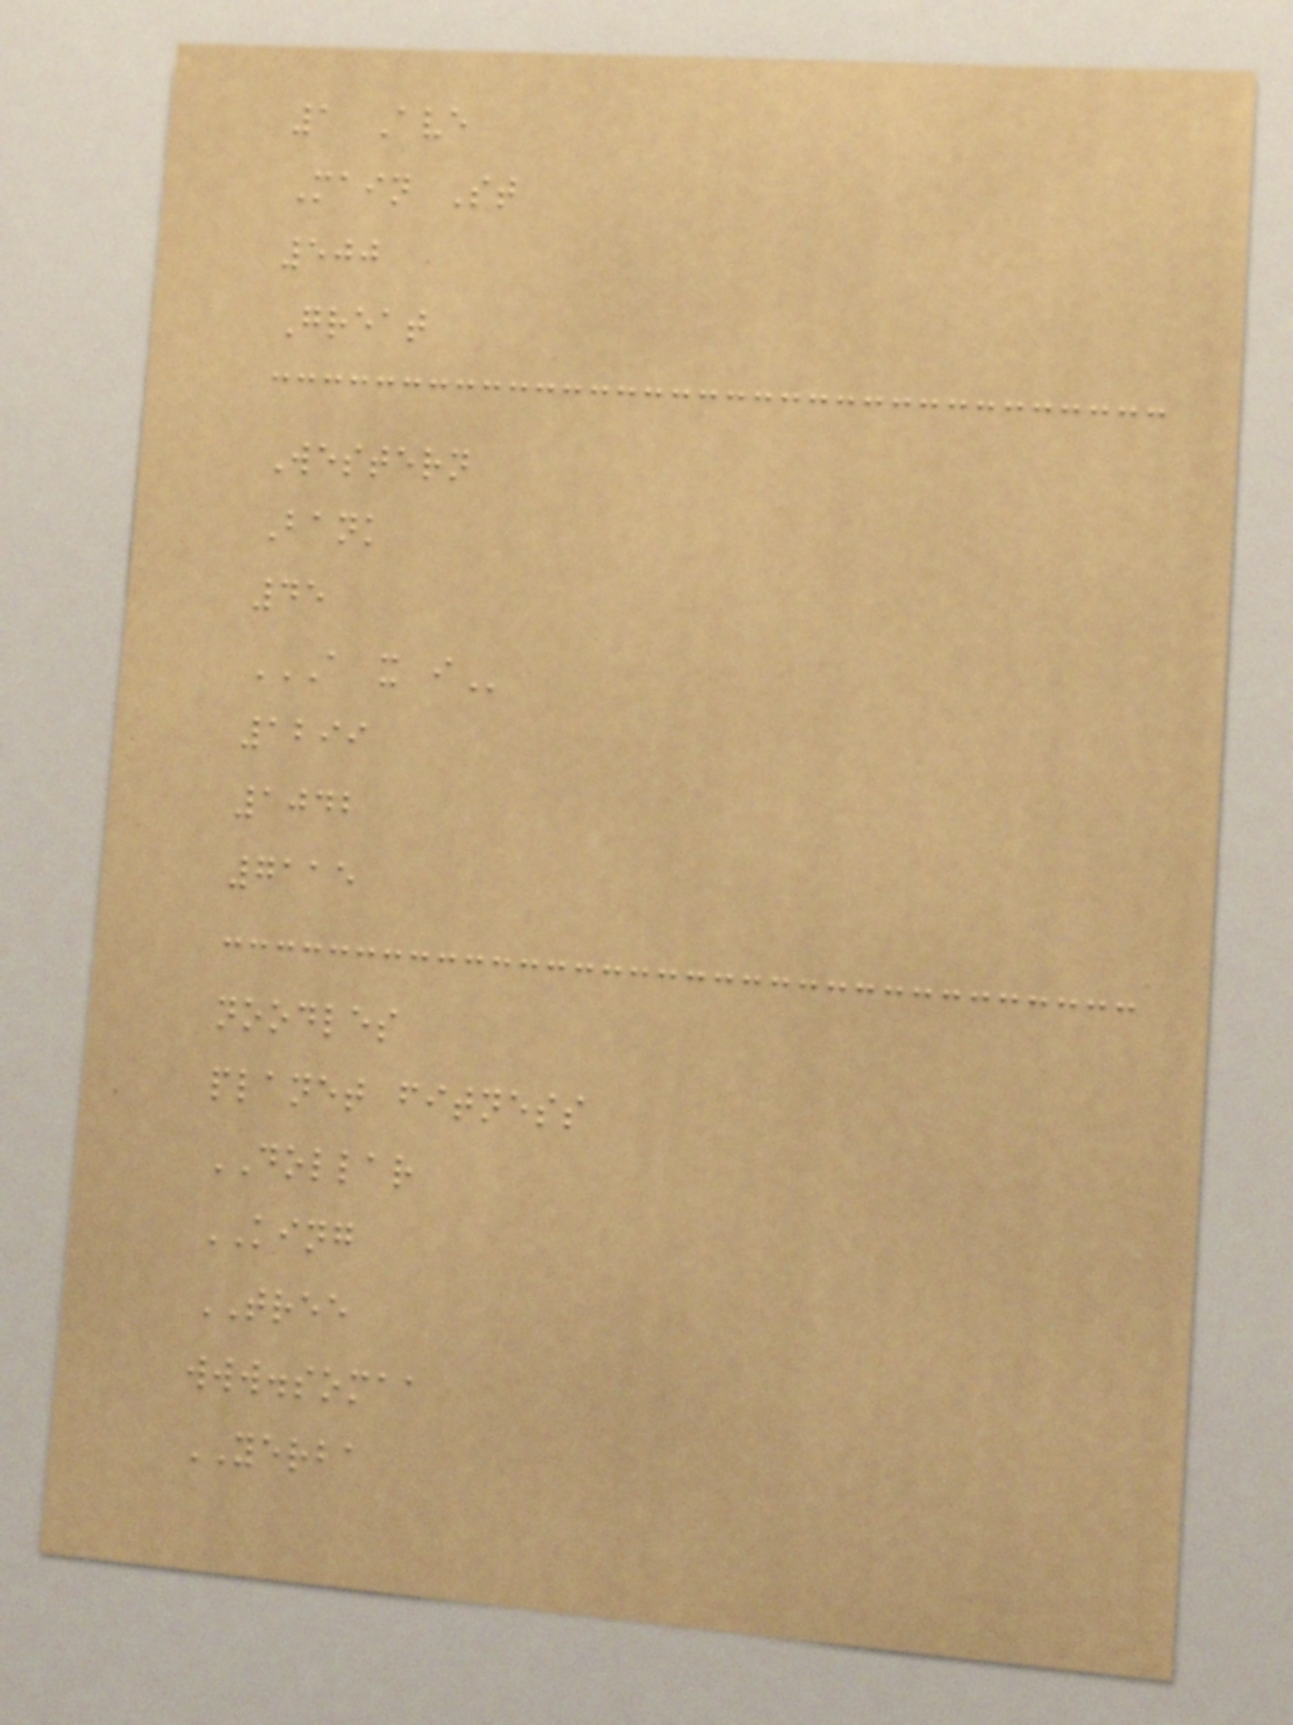1 Ave
Main St
500
Great
Western
Bank
45
A X I
1299
1042
7115
noodles
planet fitness
DOLLAR
KING
TREE
www.somaa
YERBA
